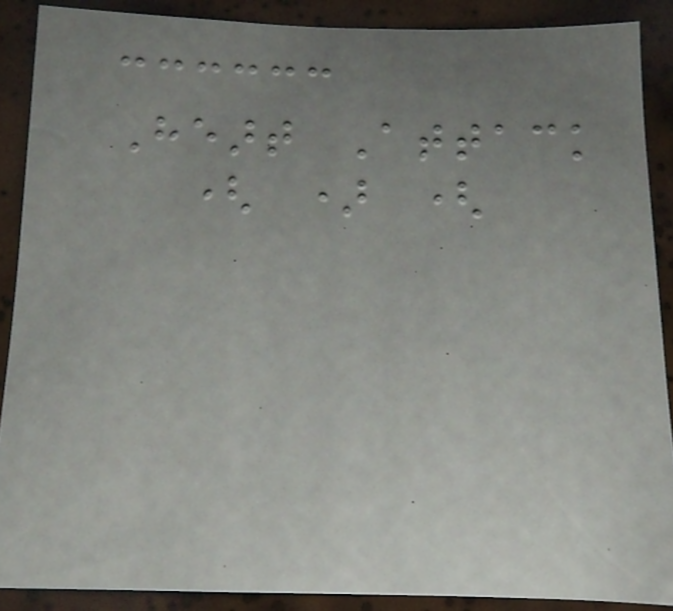Heart Attack
( ) (
